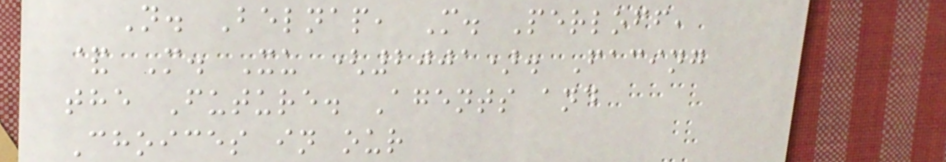N. Belnap, M. Perloff,
& M. Xu (2001). Facing
the Future. Agents and
Choices in our
